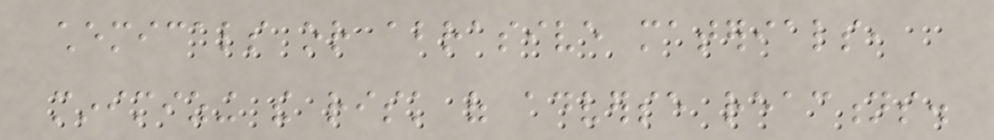chemicals or abrasive materials,
minimizing the risk of adverse reactions.
